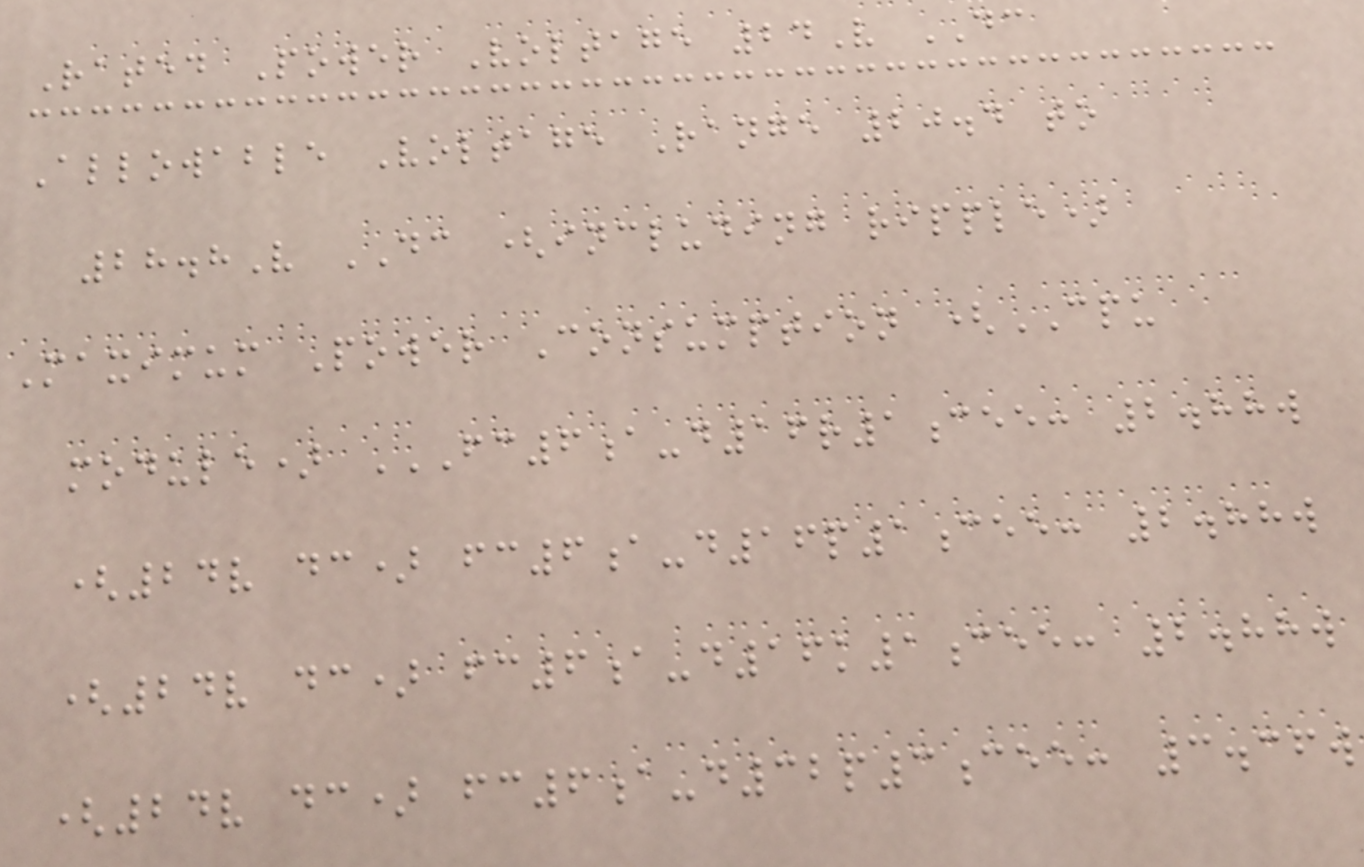Rated Power Voltage 24V DC
Allowable Voltage Range 20.4 to
28.8V DC (including ripple)
Maximum Power Consumption (CPU
module) FC6A-D16R1CEE: 2.88W
(24V DC) FC6A-D16P1CEE: 2.88W
(24V DC) FC6A-D16K1CEE: 2.88W
(24V DC) FC6A-D32P3CEE: 3.36W
